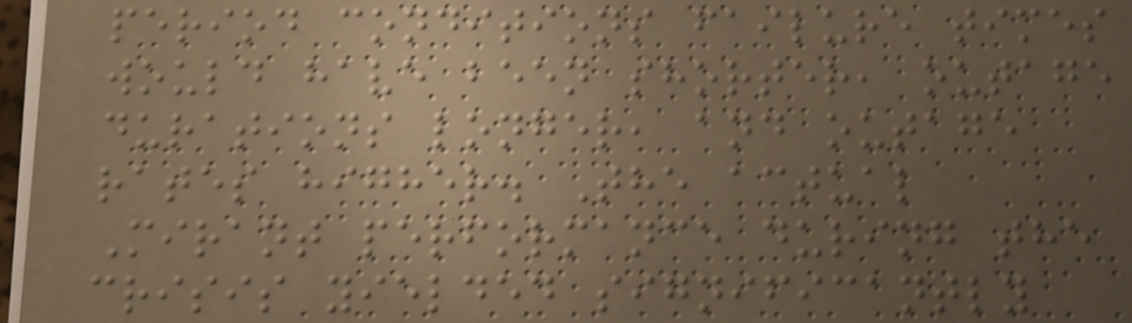period conditions failure times
would have been shorter, outage
durations longer, and outage
rates higher. The actual
Mirant performance during the
crisis yielded significantly
